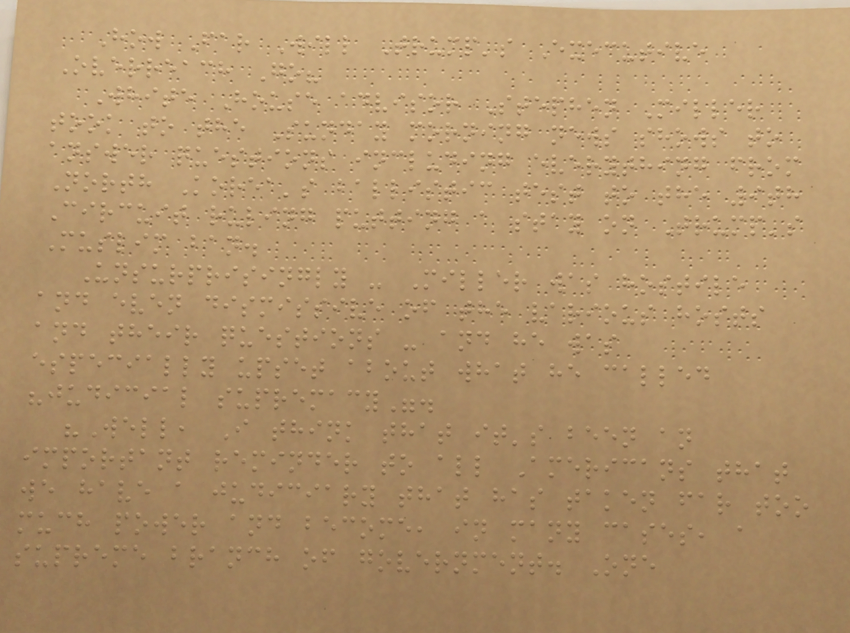How Far Will Trump's Executive
Overreach Go?
White House advisor Stephen Miller
took to the Sunday morning news shows to
answer questions including everything from
North Korea's ballistic test to the 9th
Circuit ruling putting a stay on Trump's
Muslim ban.
Unsurprisingly - Miller was hostile
and even dismissive of the various hosts
and their questions - and he was
especially upset about what he called
"judicial supremacy".
"Well, I think that it's been an
important reminder to all Americans that
we have a judiciary that has taken far too
much power and become, in many cases, a
supreme branch of government. One
